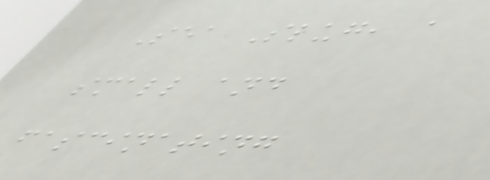Sea Slug, a
small and
fascinating
